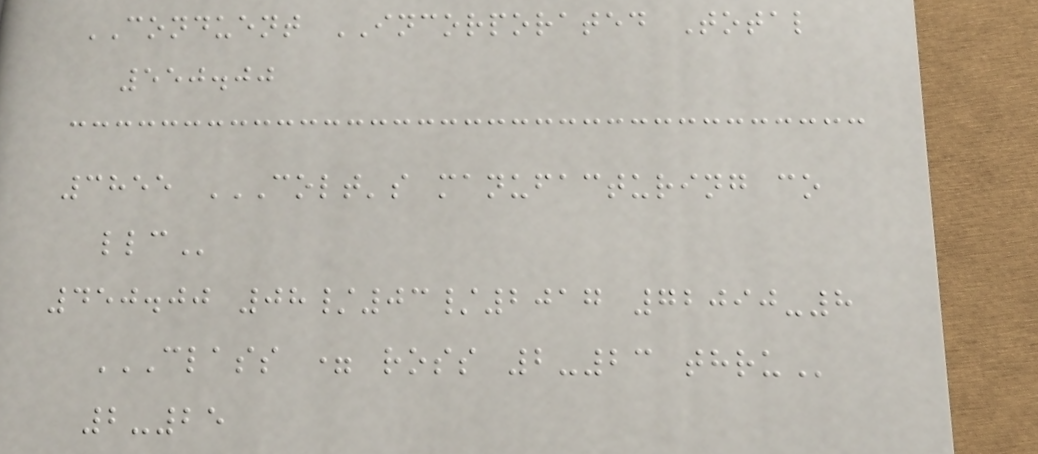CONDUENT INCORPORATED Total
550.00
3855 COLT'S MANUFACTURING CO
LLC
450.00 08/03/2017 72090-8
CLASS = ROSS 2-23 THRU
2-25
